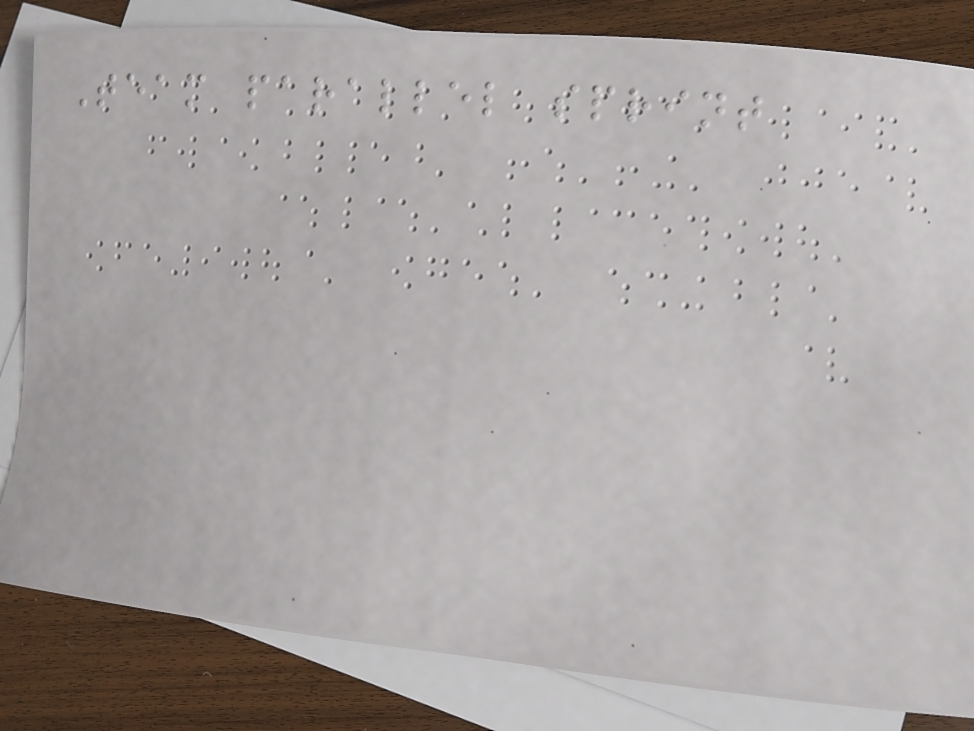Team parallel sprint
